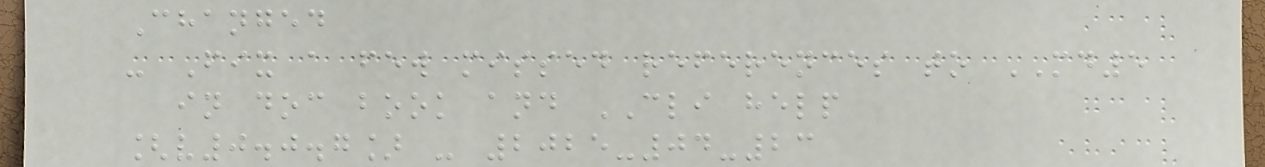Changed
- Fix a few missed references to MD5
in doc book and CLI help
[v0.0.7] - 2025-04-23
